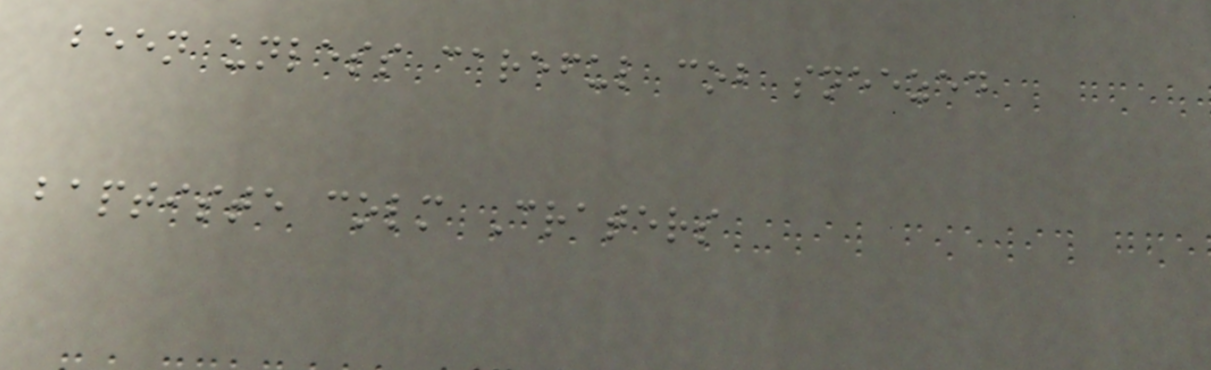been unless careful cob sneezed
baptiste colm Craters
